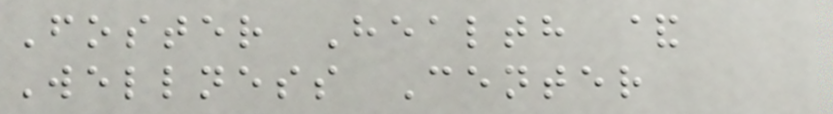Foster Health &
Wellness Center
